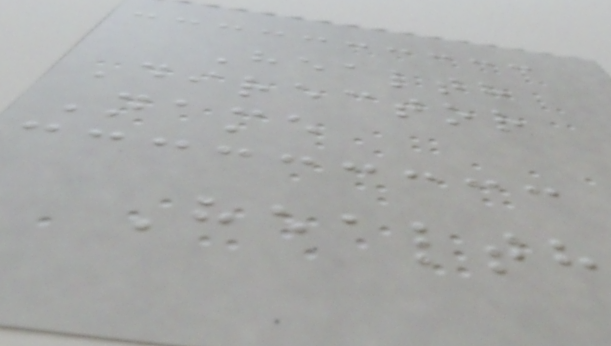Health
Director
Name
Health
